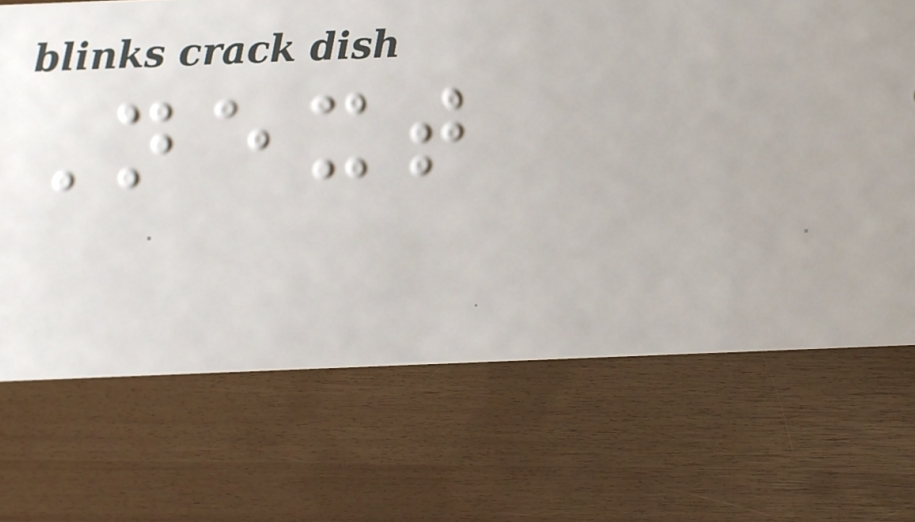Next
